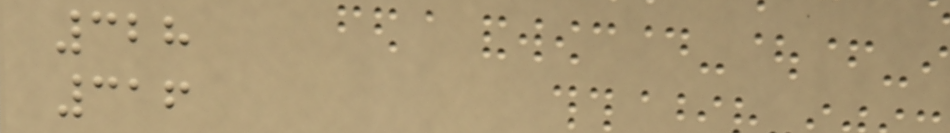328
316
